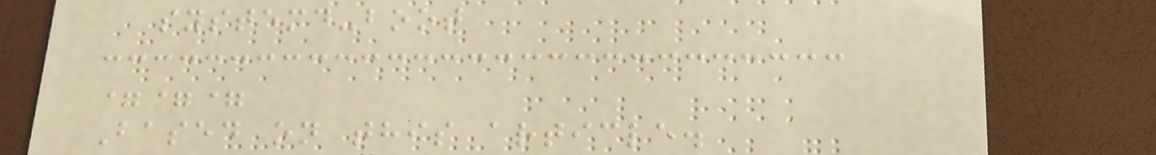systemd-boot
===
Based on this article.
